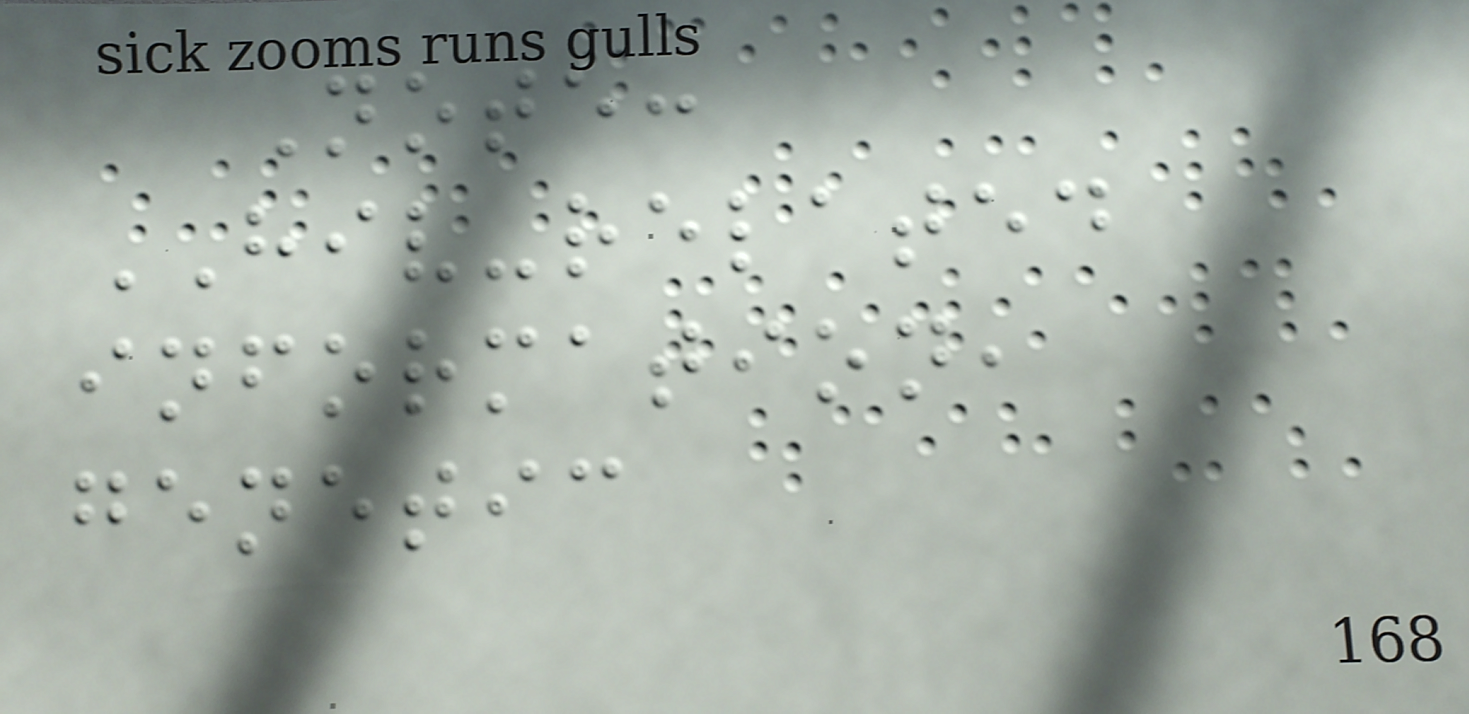Note:
HIV-related
information,
genetic
